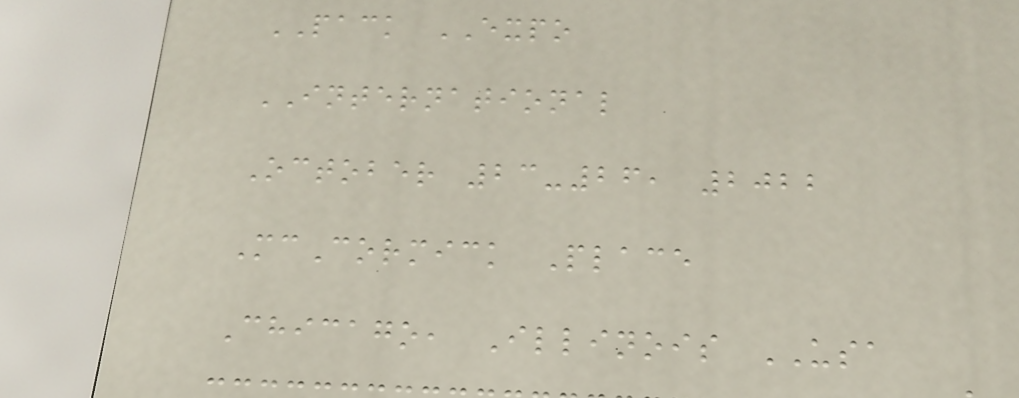PACK EXPO
INTERNATIONAL
October 23-26, 2022
McCormick Place
Chicago, Illinois USA
